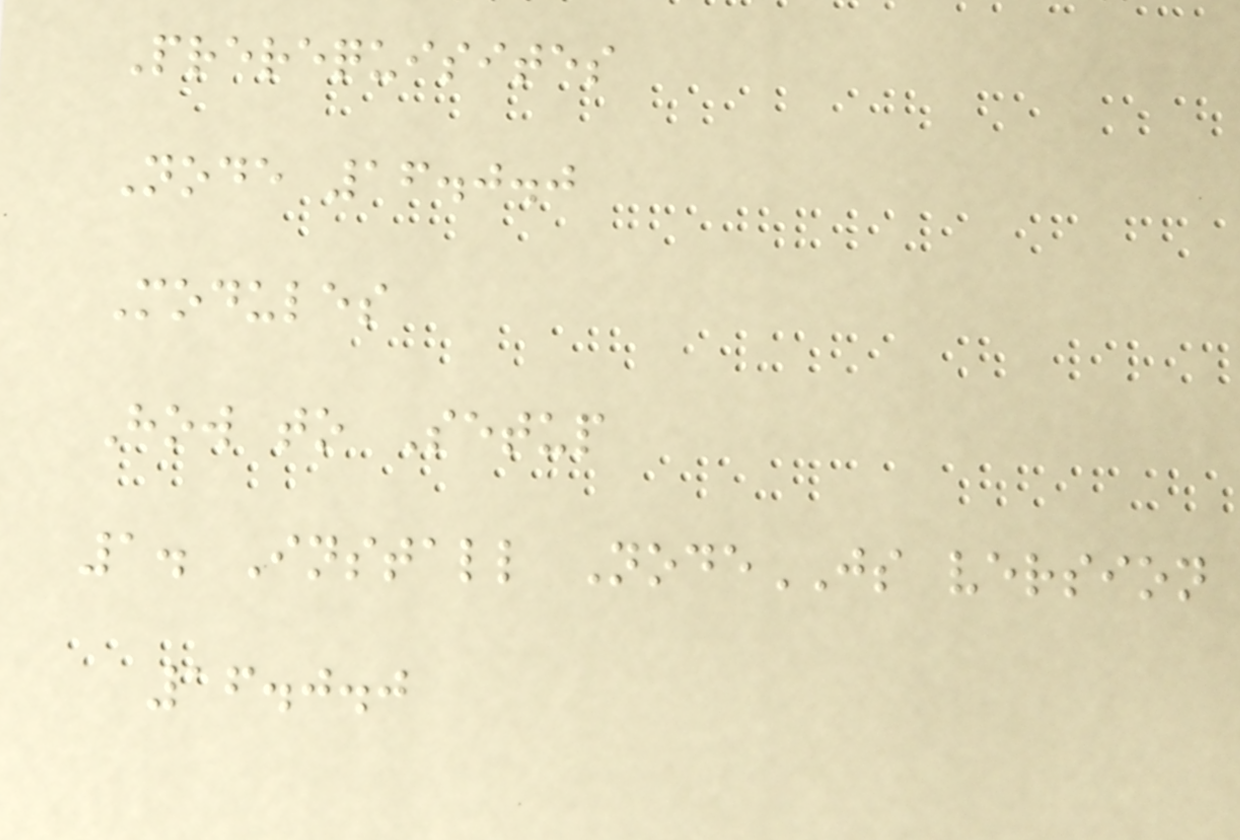Prerequisites
Node 16.0.0
Modules
How to Setup
1. Install NodeJS version
16.0.0
